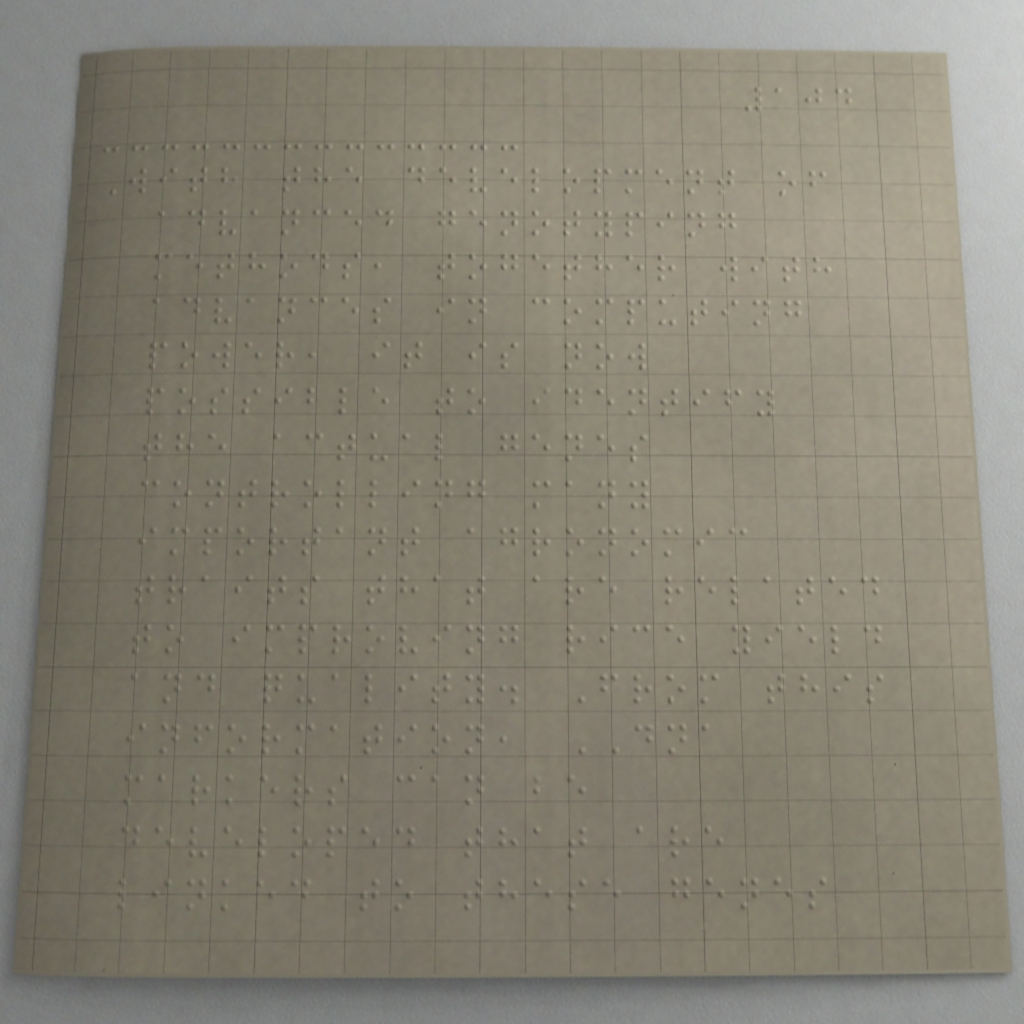104
With the development of
advanced genotyping
methods, together with
advances in computing
power, it is now
possible to identify
the actual genes
controlling many
important agronomic
traits that are related
to improving rice yield
and quality. From this
information, DNA
markers can be
developed that are
linked to these genes
